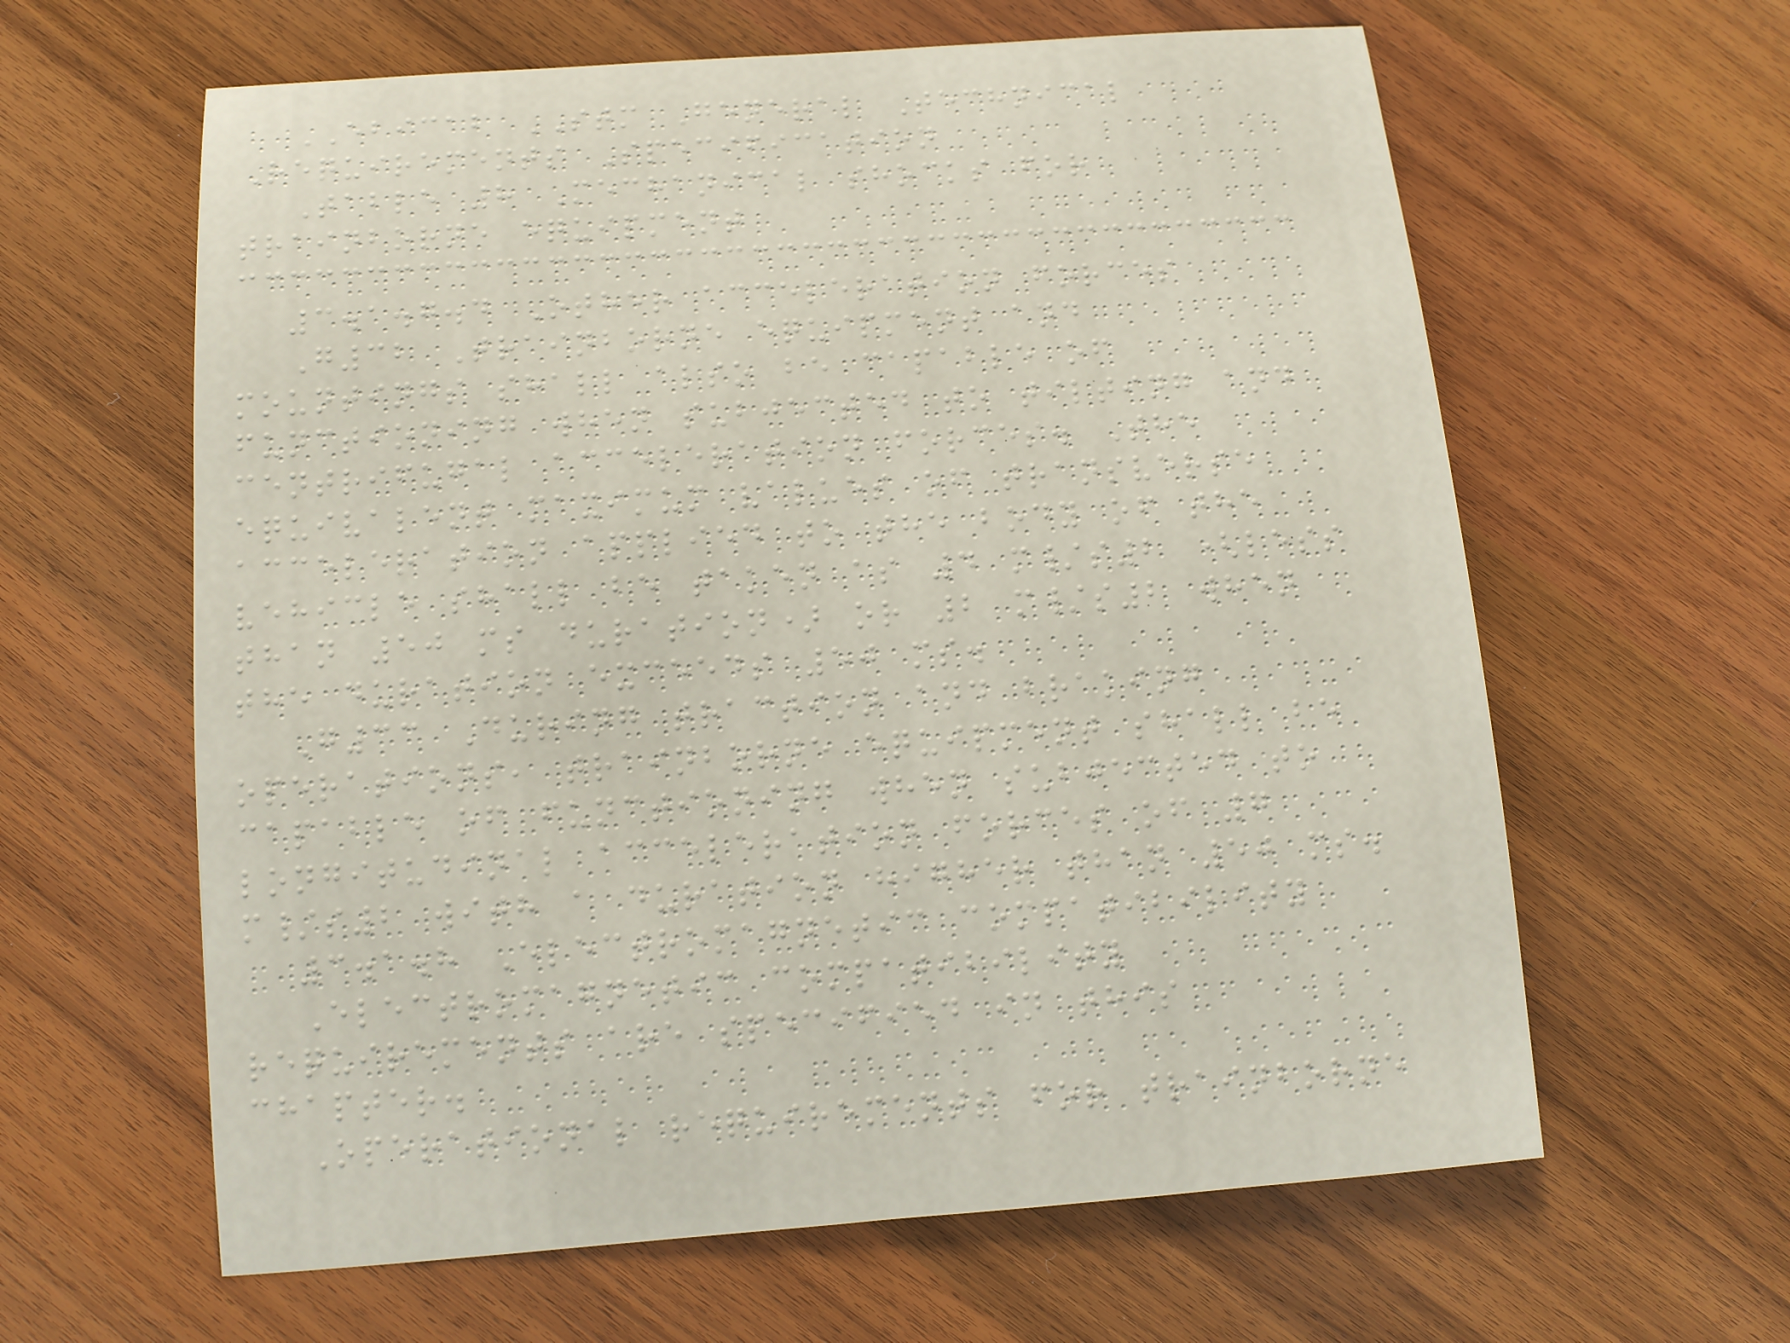EBICAB STM General Technical
Requirements Specification
Table 8 Mechanical shocks for
trainborne equipment
3.1.7.4 Other acceleration forces
G32 Trainborne equipment and
mountings shall also be capable of
functioning when subjected to tilting and
centrifugal acceleration forces. The
equivalent maximum values of transverse
acceleration applied to the body of the
vehicle shall be taken as 4 m/s2 (less
than 50 ms duration) or 2 m/s2 when
the duration exceeds 50 ms.
G33 During traction and braking
operations, trainborne equipment shall be
capable of functioning when subjected to
longitudinal acceleration forces of 7
m/s2 with a duration higher than 50 ms.
3.1.8 Electromagnetic compatibility
Electromagnetic compatibility
requirements are specified in this
chapter.
Operational requirements for trainborne
